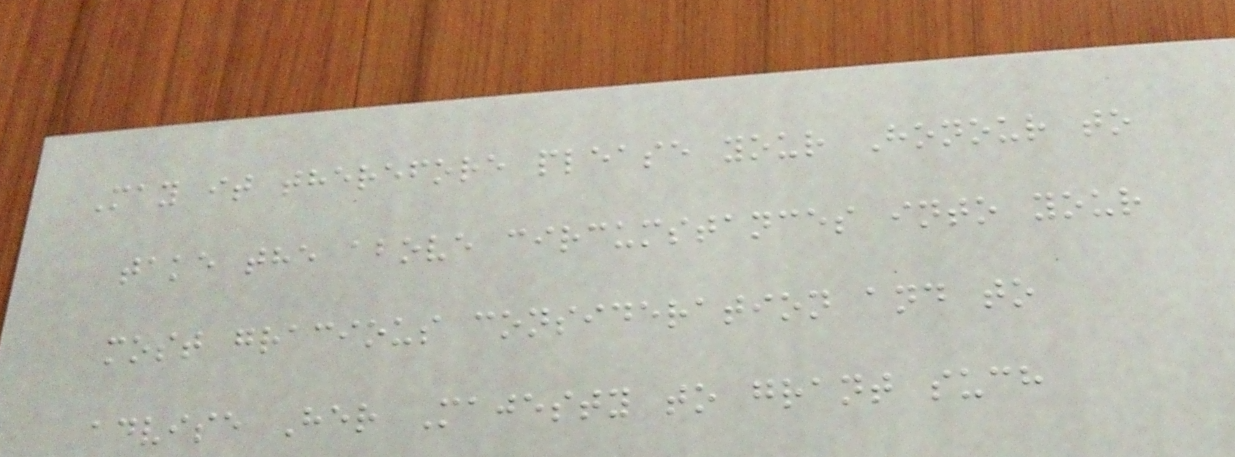May it therefore please your Honour to
take the above circumstances into your
most gracious consideration and to
advise Her Majesty to grant such
